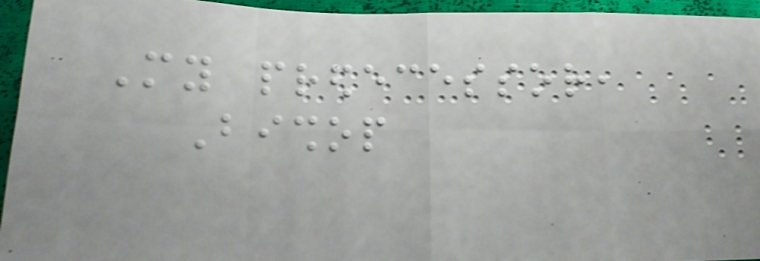My predecessor,
Bishop
